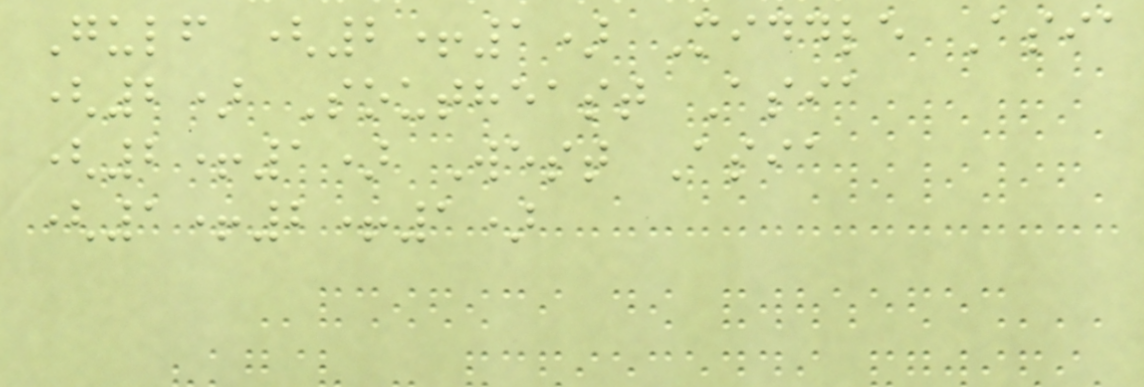Gulf (2+1) Middle Asia
(2) Southeast Asia
(2+1) West Asia
(1+2+1)
